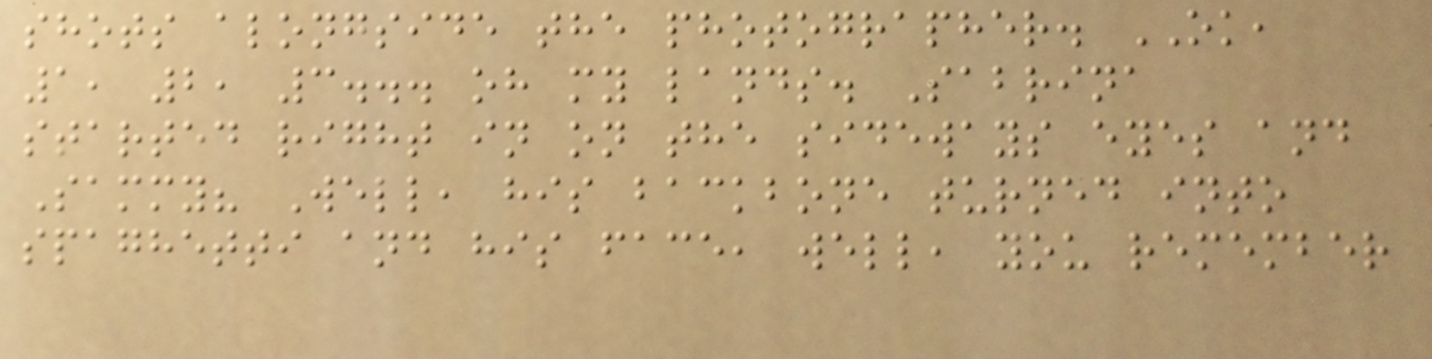shots alongside the photographer. OK,
1, 2, 3... oh my lands. Sabrina
started right in on the sideways eyes and
Sammy? Well, his backbone turned into
spaghetti and his face, well, you remember
